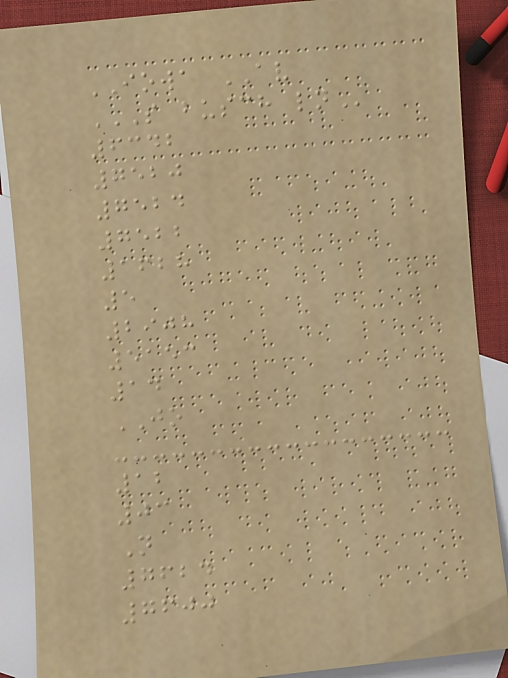IOWA AV
S BUSCH LN
6342
7520
7524
7522
1628
5
2908
5153
14
JO
12
03
N
7624
7600
